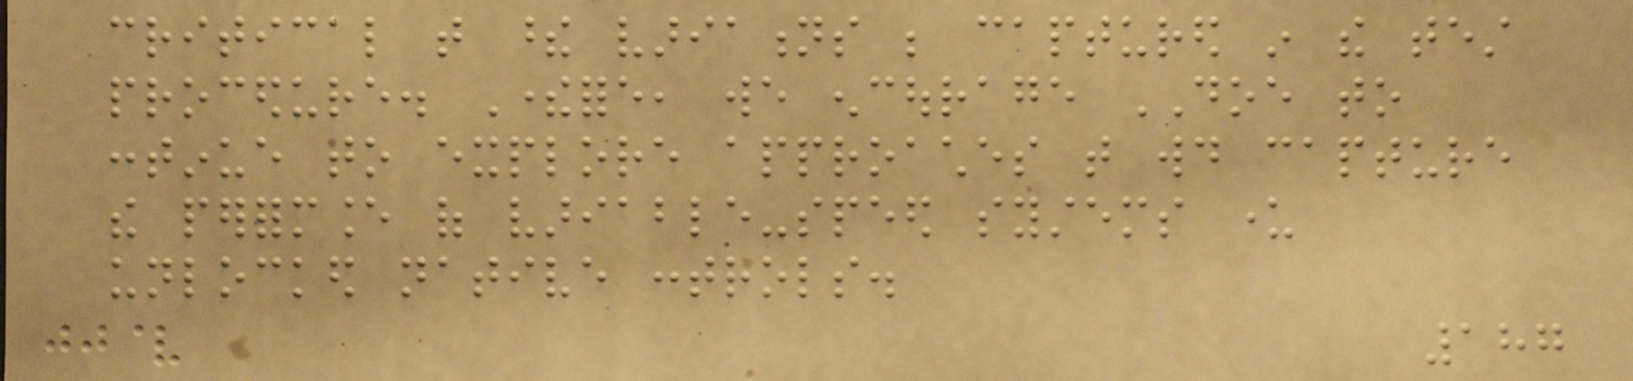critical that these variations be captured in the test
procedure. Therefore, we encourage DOE to
continue to explore approaches that would capture
the performance of variable-speed systems under
unlocked native controls.
187
